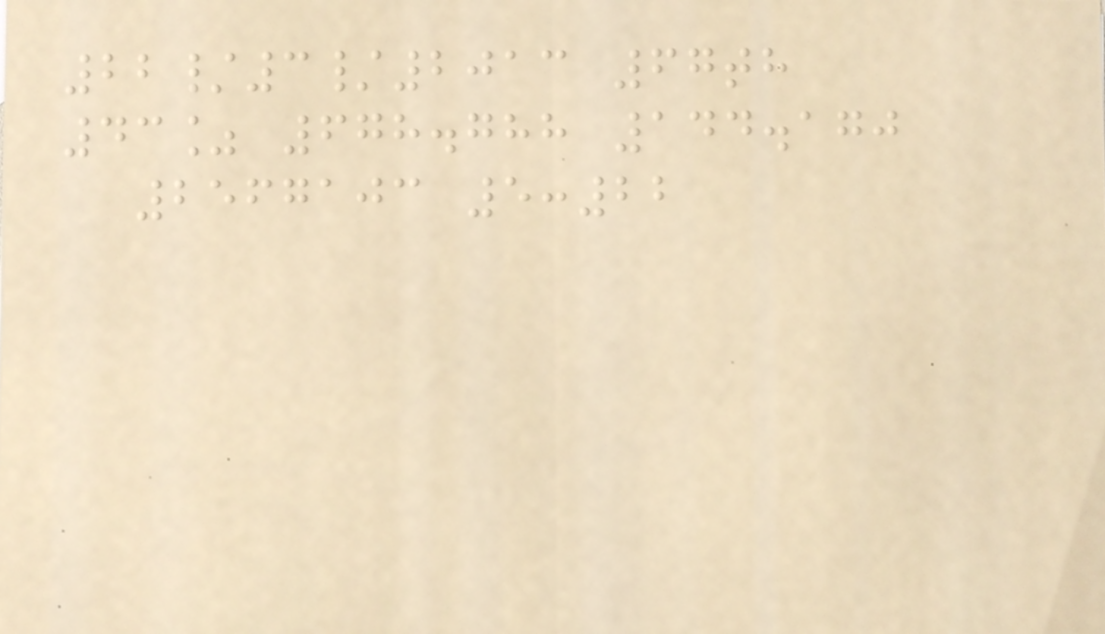22/3/2013 67th
43% 678.788 144.170
2567103 5:22
